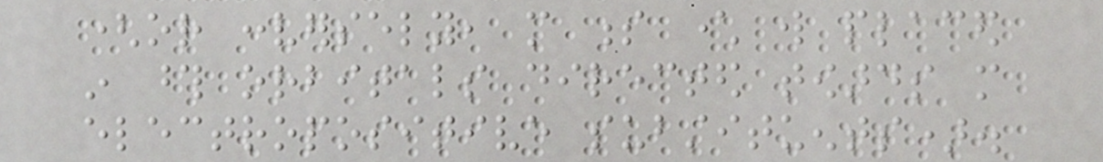(or conversely, more s character will placed
in those orbitals directed towards more
electropositive substituents).
